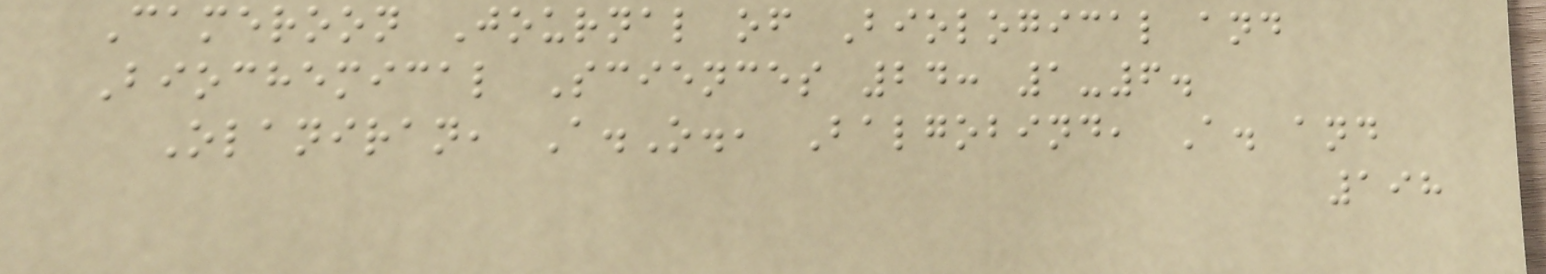Cameroon Journal of Biological and
Biochemical Sciences 24: 1-6.
Olaniran, A.O., Balgobind, A. and
198
